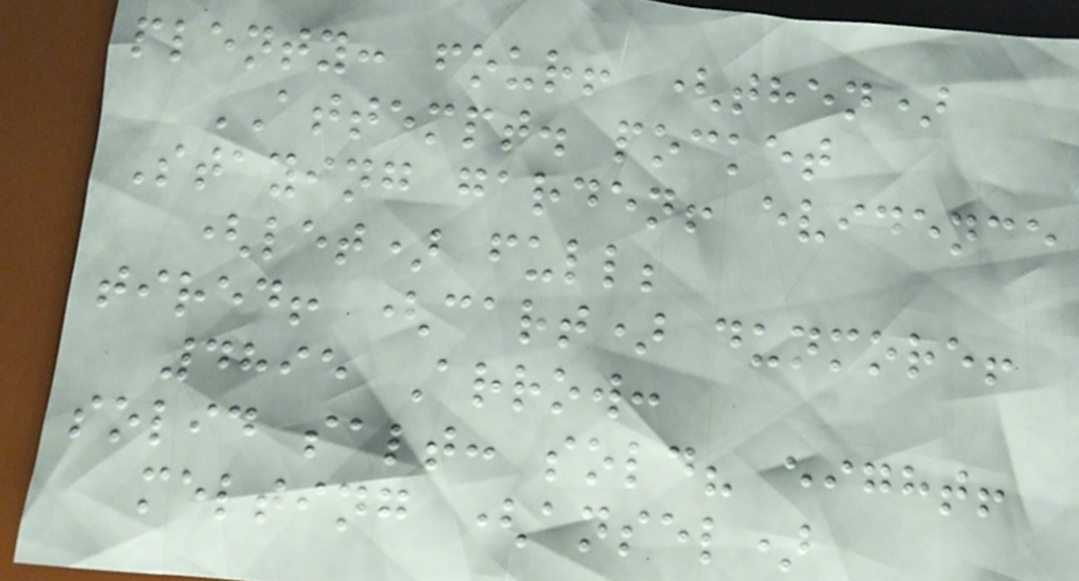plenty: four! (then)
ATTEMPT. pocket
Staying garden! evidence
(let) full;
tired! (cart) dunmore!
4895 Arrow:
solid salt: sold? eight!
melting (ansel)
